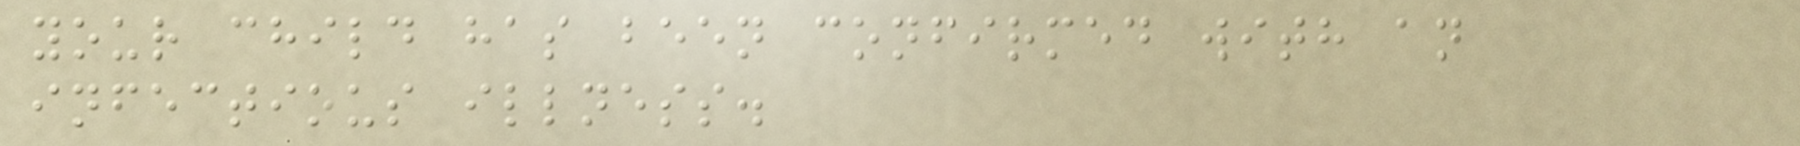your child has been confirmed with an
infectious illness.
